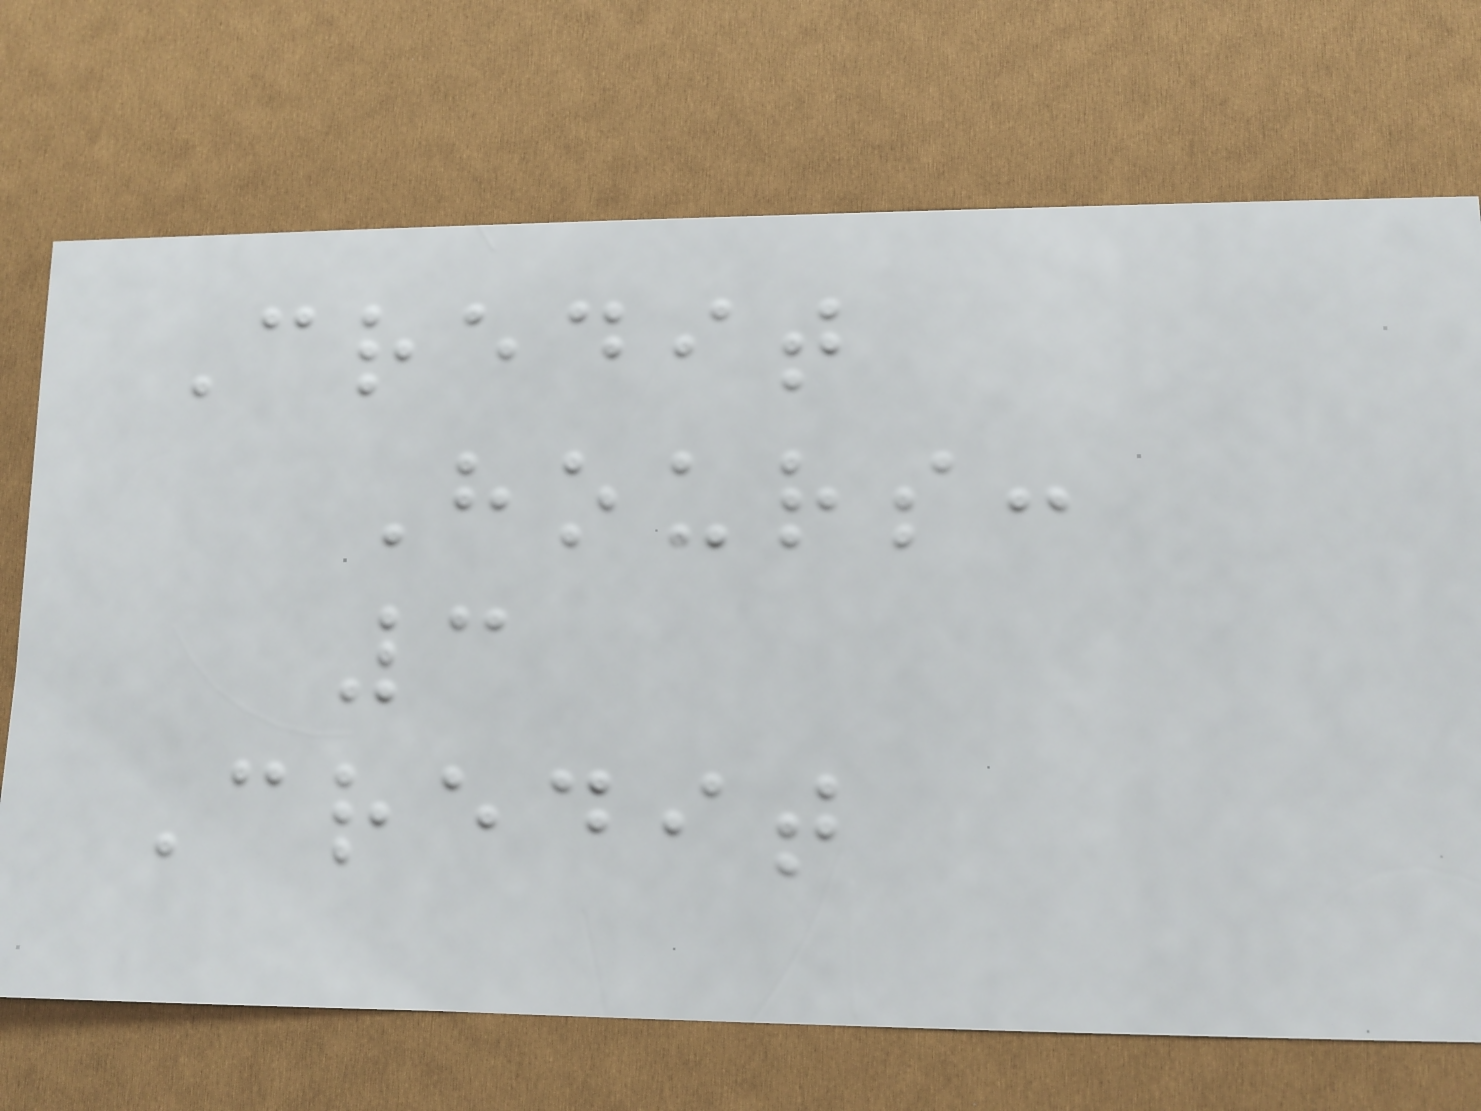Credit
Hours:
3
Credit
